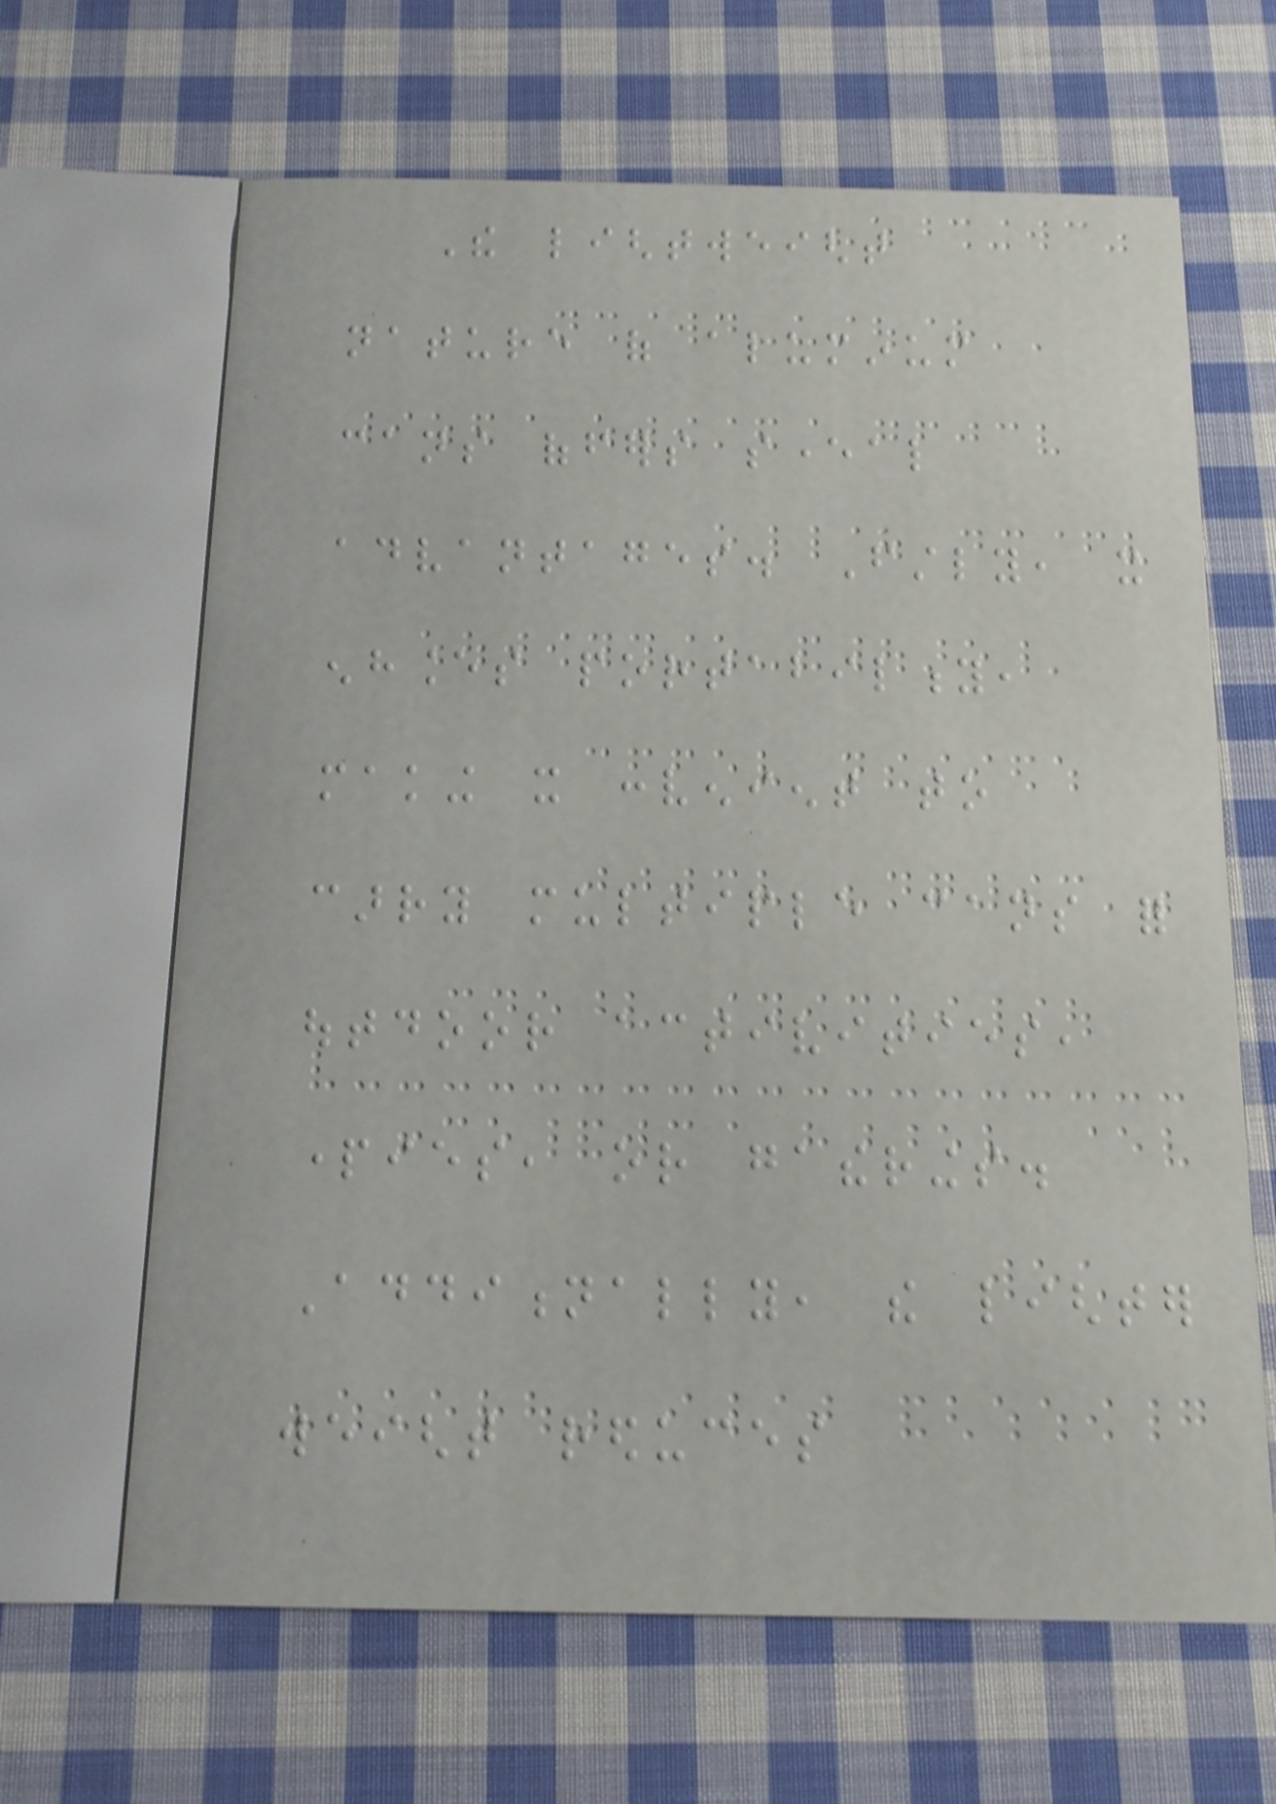The lightweight
nature of aluminum
cans offers several
advantages. Firstly, it
enhances portability,
making it convenient to
carry multiple cans for
outdoor activities,
parties, or gatherings.
Additionally, the lighter
weight reduces
